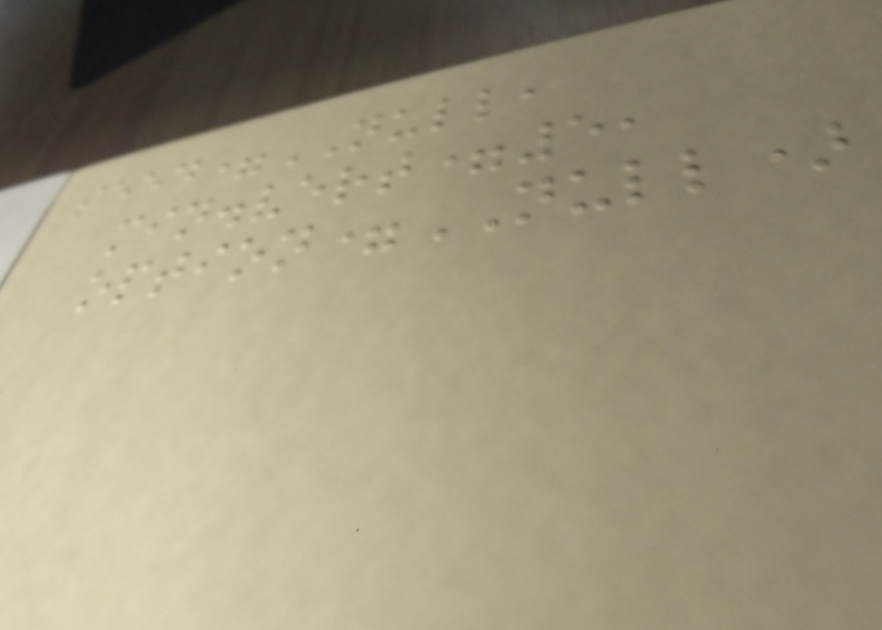seed=NULL,
min.vert=5,
option=NULL)
